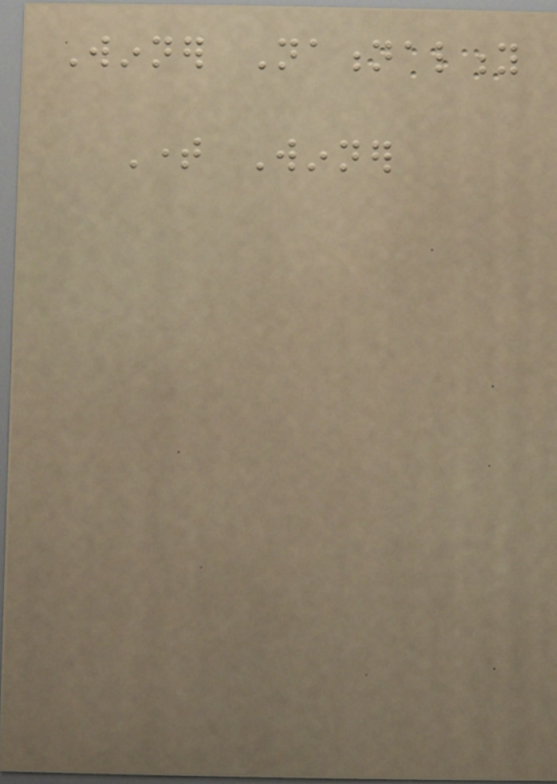Winner Nationality
Time Winner
